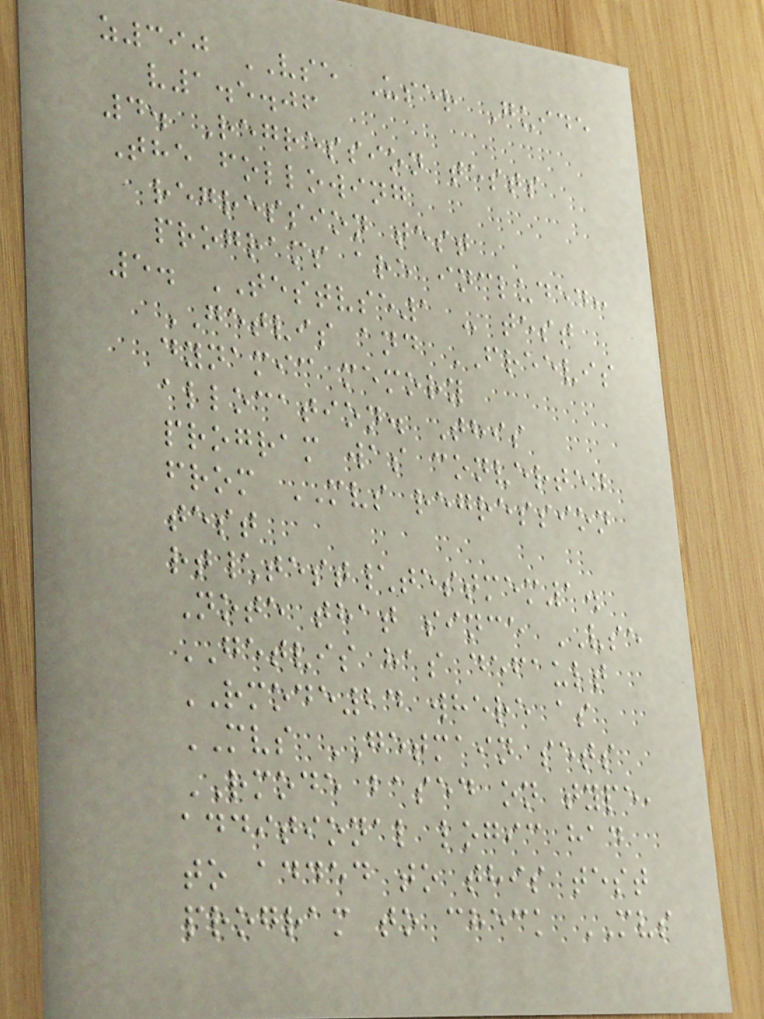z390 VSE User Guide
v1.5.06
4. Regression tests
The following
regression test
programs are included:
5. TESTVSE1 - test
GETVIS and FREEVIS
dynamic memory
allocation. This
program was converted
from MVS regression
test
rt\test\testmem1.
Note that since VSE
GETVIS has default
RMODE24 where as
MVS GETMAIN sets
RMODE based on type,
additional logic had
to added to this test
program to check MVS
